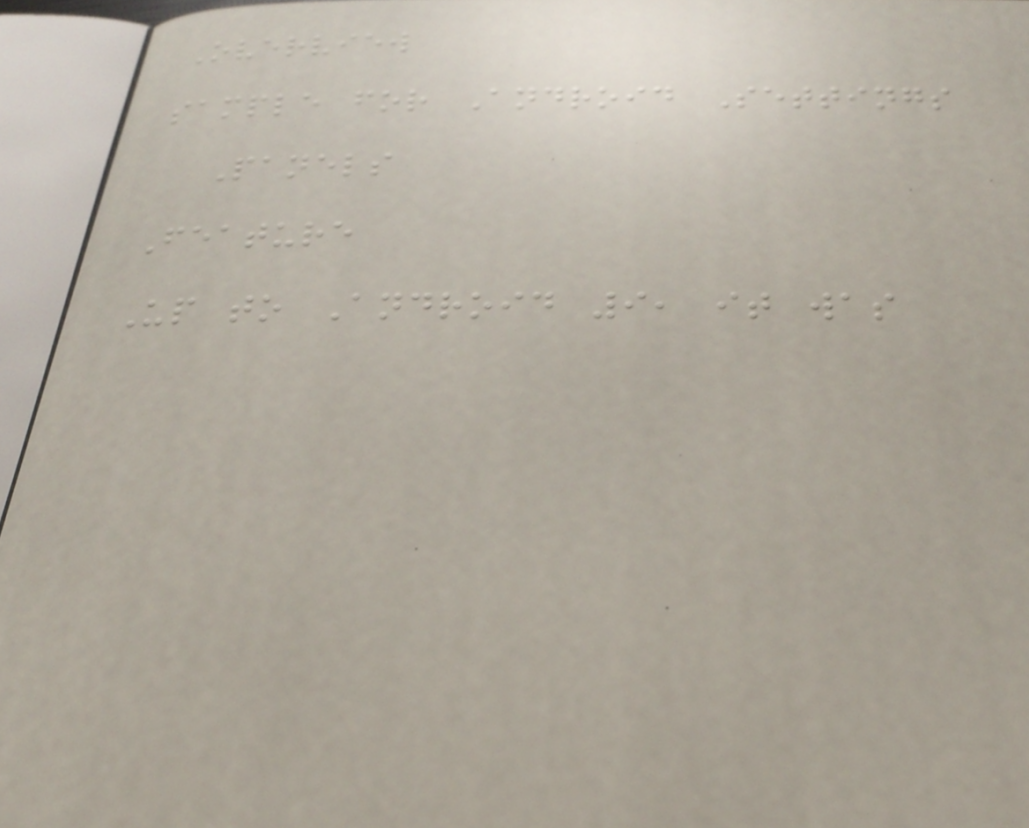Overview
sample for Android Settings
Panels
Feature
Up to Android 9, it was
